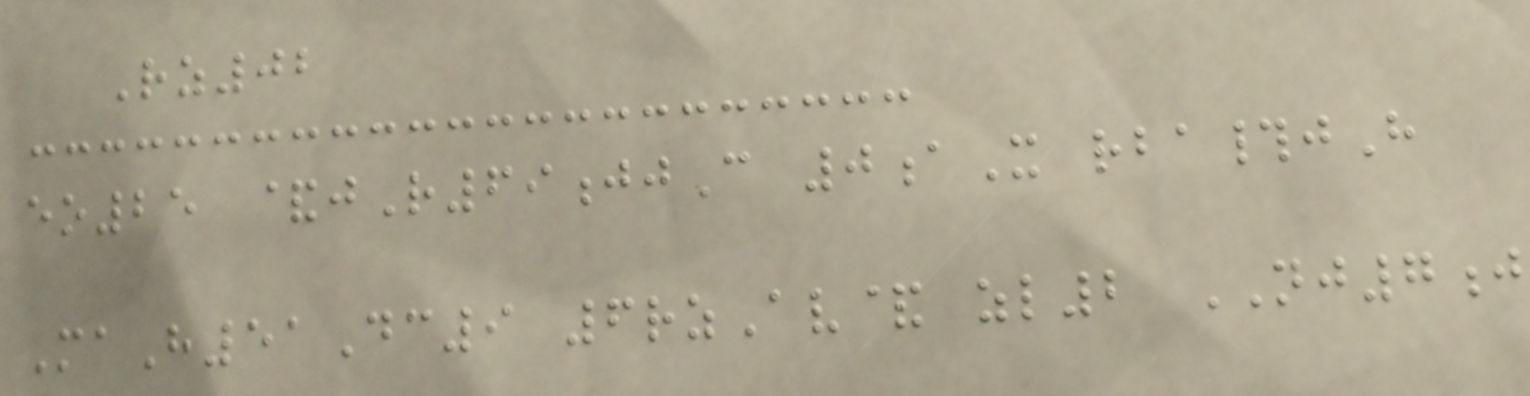Rz02
eo25 &jR69jjC 0aX rba#jH
MaH51Dc9 6rzAv& zl2 NJ7j
